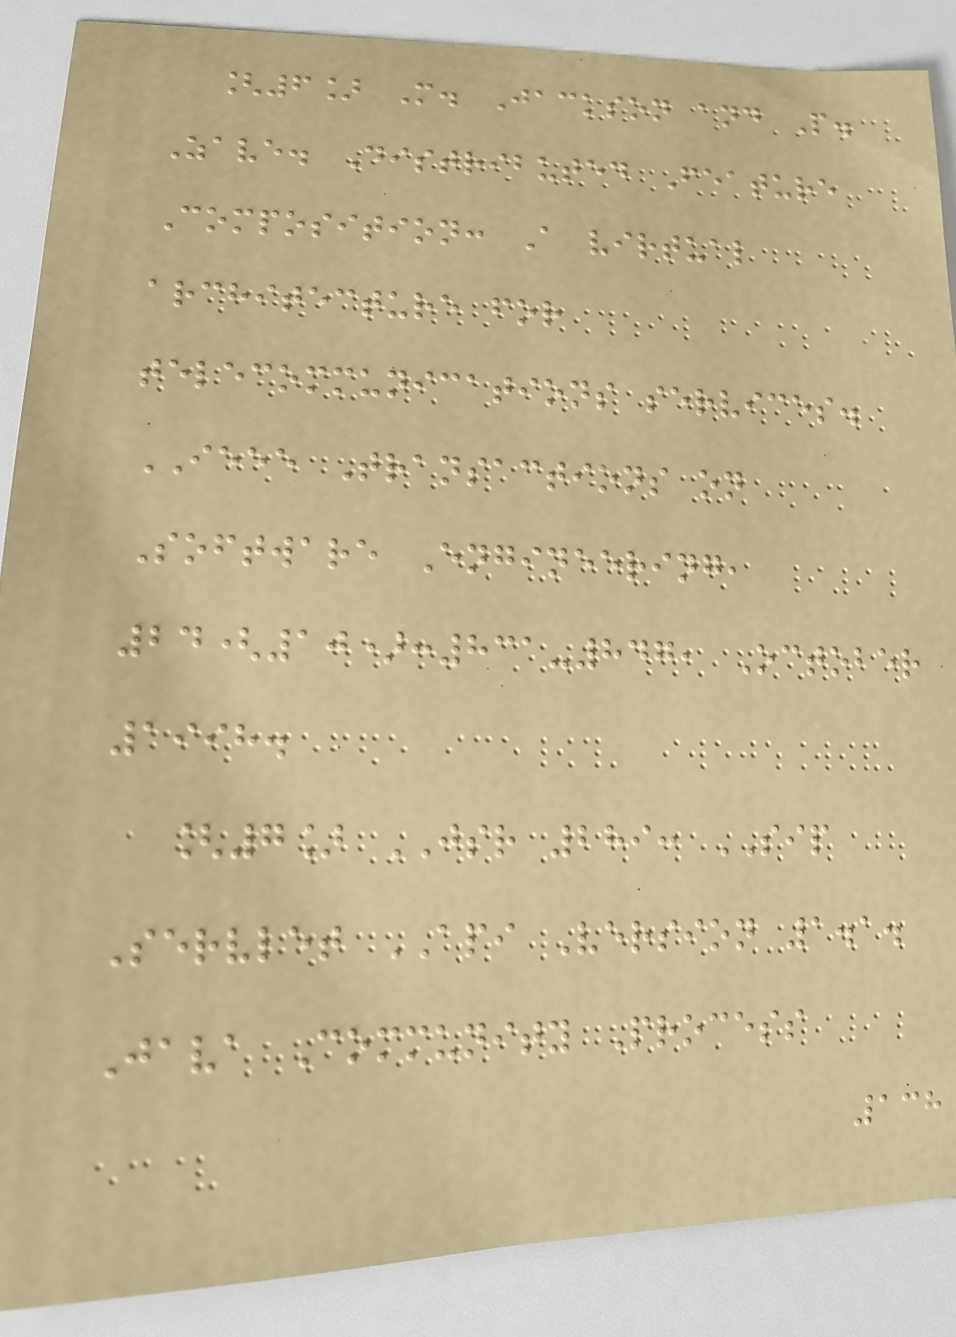[6] M. Jackson and P.
Zave. Distributed Feature
Composition: A virtual
architecture for
telecommunications services.
IEEE Transactions on
Software Engineering,
24(10):831-847, October
1998.
[7] JSR 289: SIP
Servlet API Version 1.1.
Java Community Process
138
